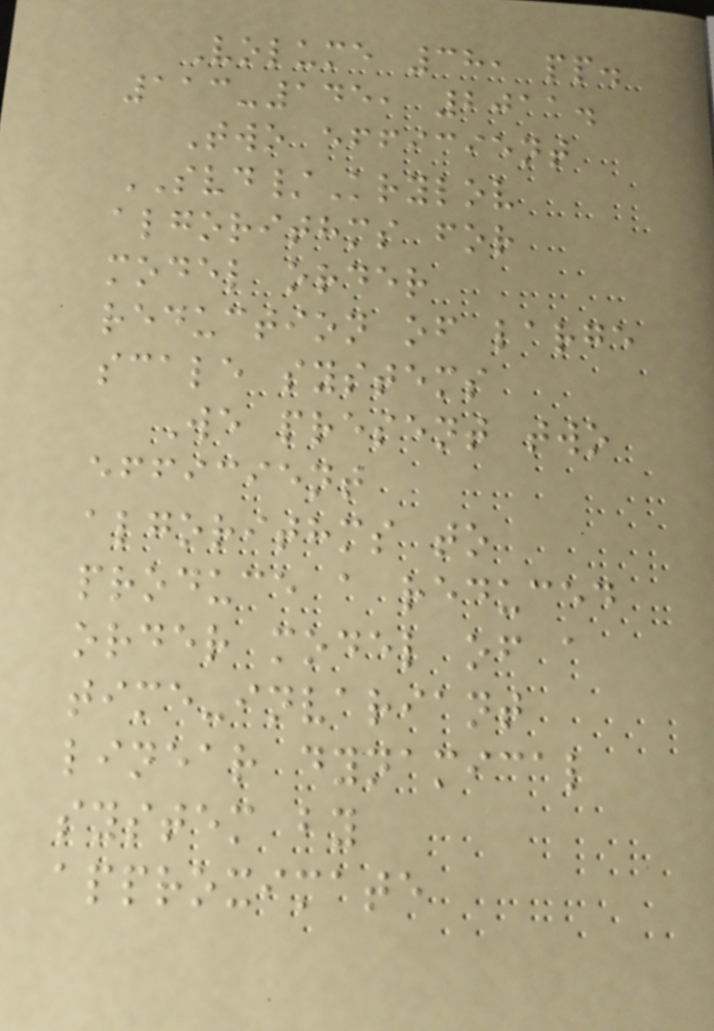Volume 38, pp.
113-145, 2011.
Two efficient
SVD/Krylov
algorithms for
model order
reduction of large
scale systems
We present two
efficient
algorithms to
produce a reduced
order model of a
time-invariant
linear dynamical
system by
approximate
